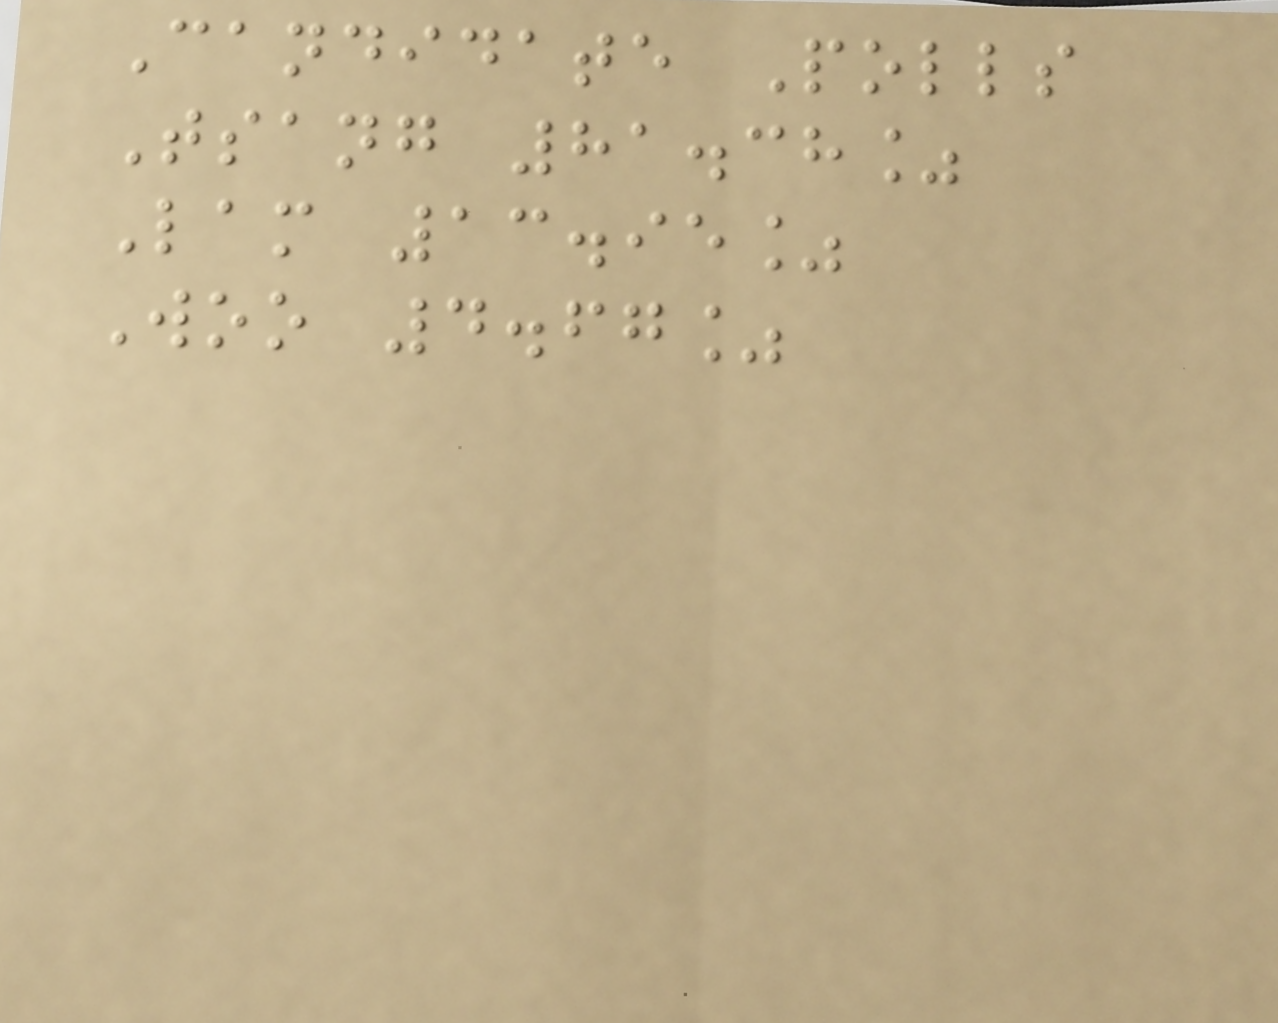Candidate Polls
Tsang 81.38%
Lam 13.95%
Woo 4.67%
